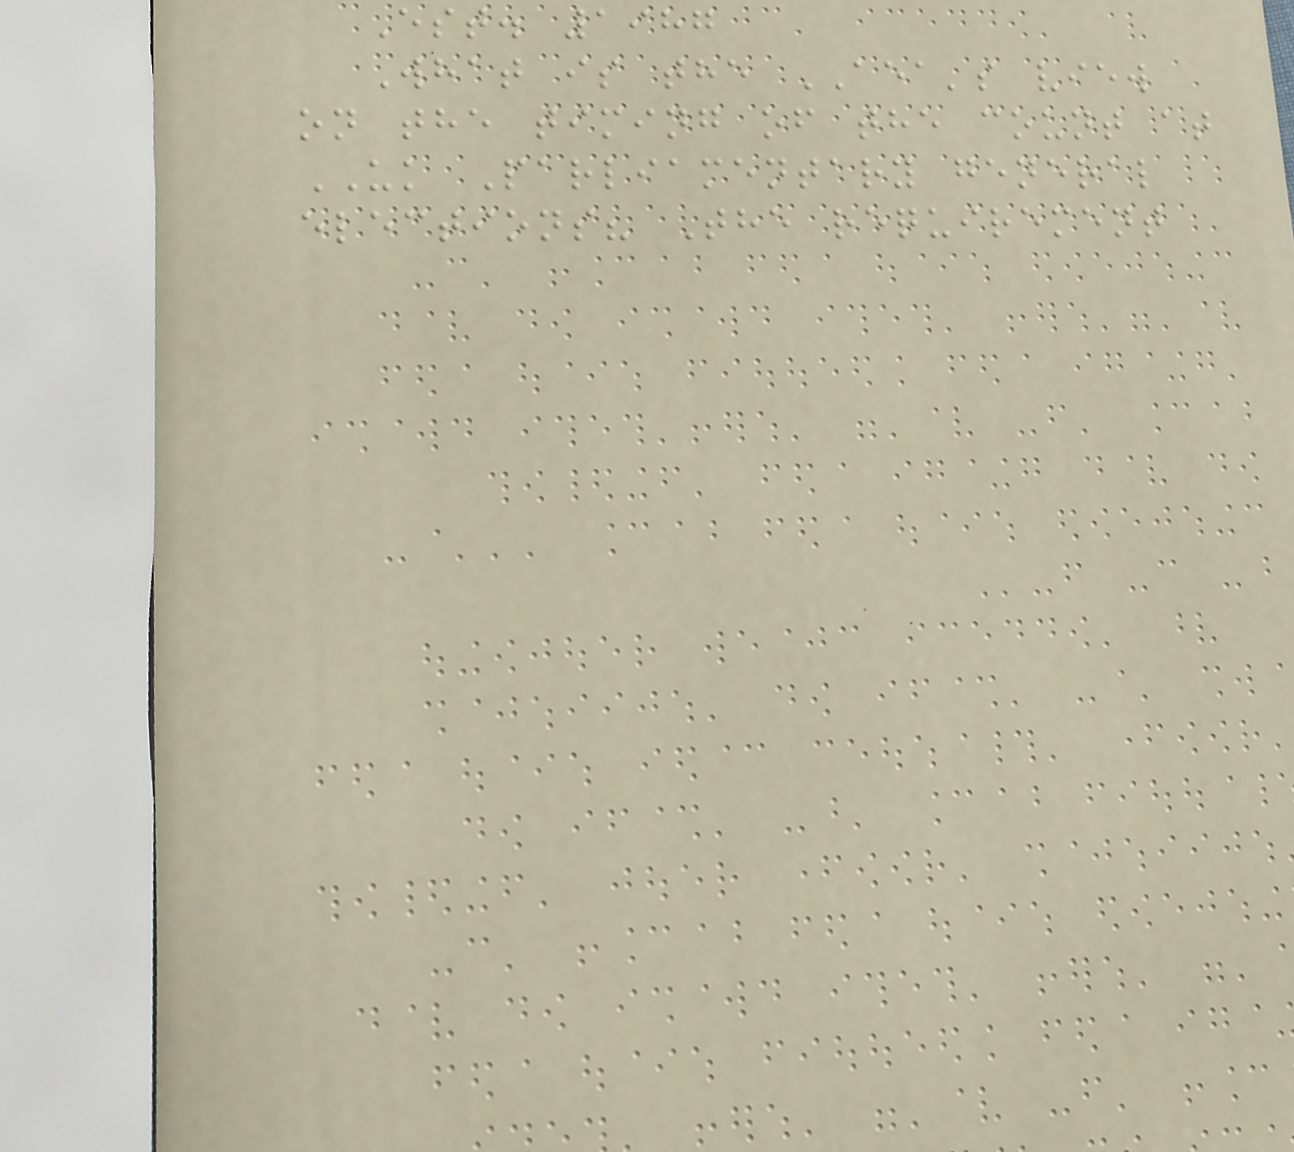Est. 1987
What is the AEA's view
on the timing of the count at
UK Parliamentary general
elections? The requirement
